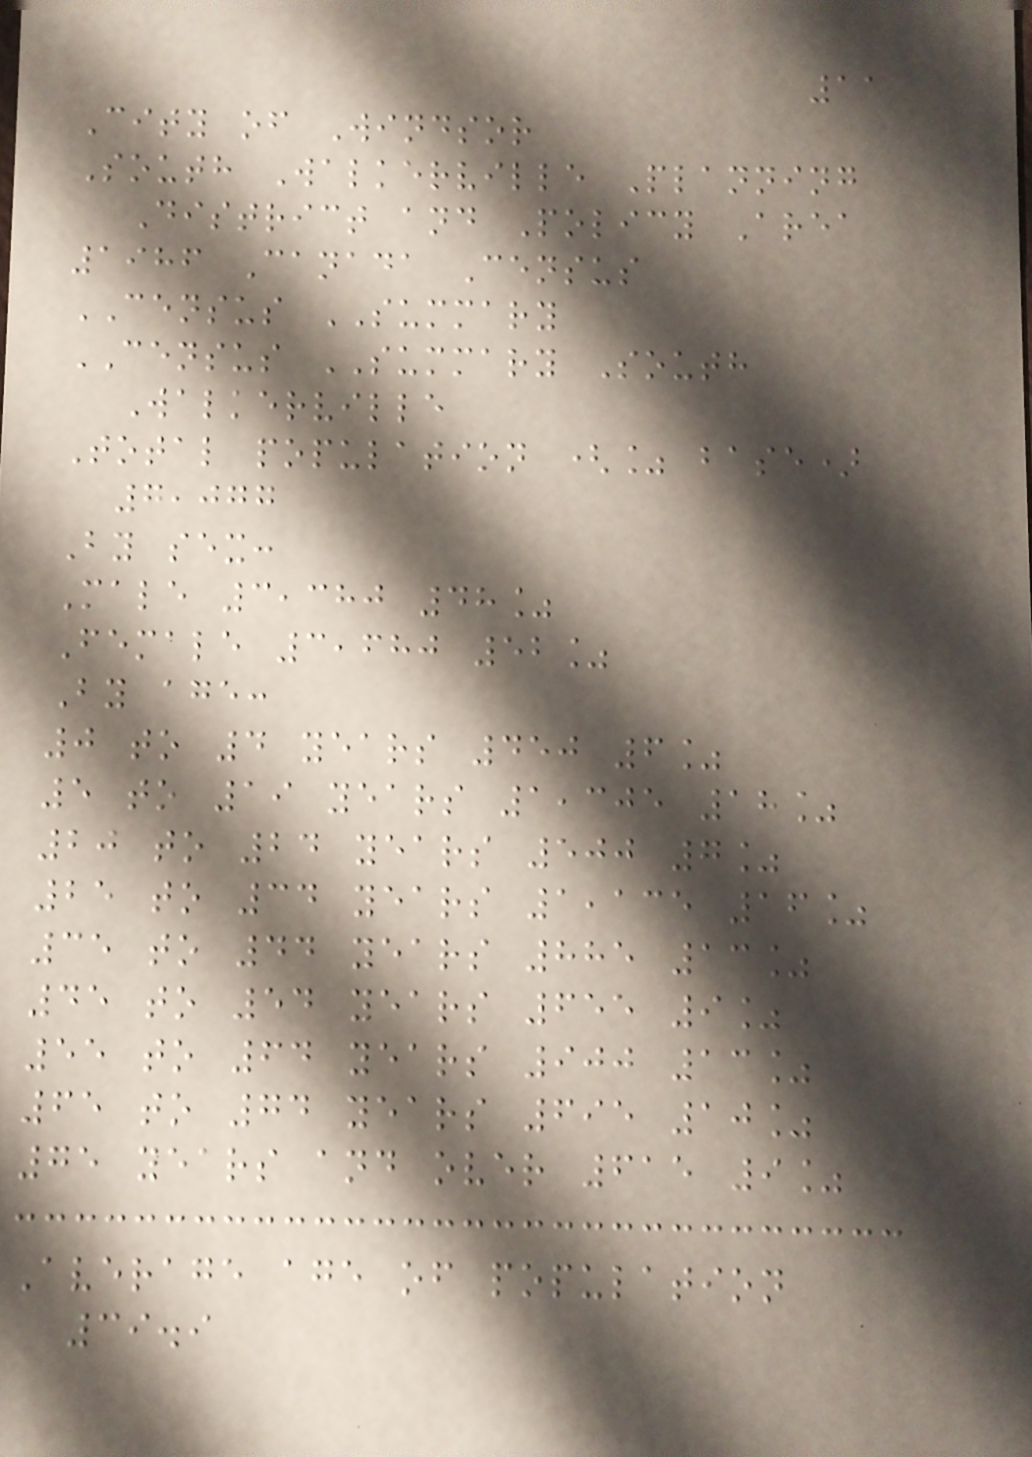11
City of Windsor
South Walkerville Planning
District and Policy Area
1986 Canada Census
CENSUS SUMMARY
CENSUS SUMMARY South
Walkerville
Total population (% base)
7,077
By sex:
Male 3,380 48%
Female 3,680 52%
By age:
0 to 4 years 450 6%
5 to 19 years 1,305 18%
20 to 24 years 500 7%
25 to 34 years 1,135 16%
35 to 44 years 885 13%
45 to 54 years 655 9%
55 to 64 years 900 13%
65 to 74 years 695 10%
75 years and over 615 9%
Average age of population
39.9
